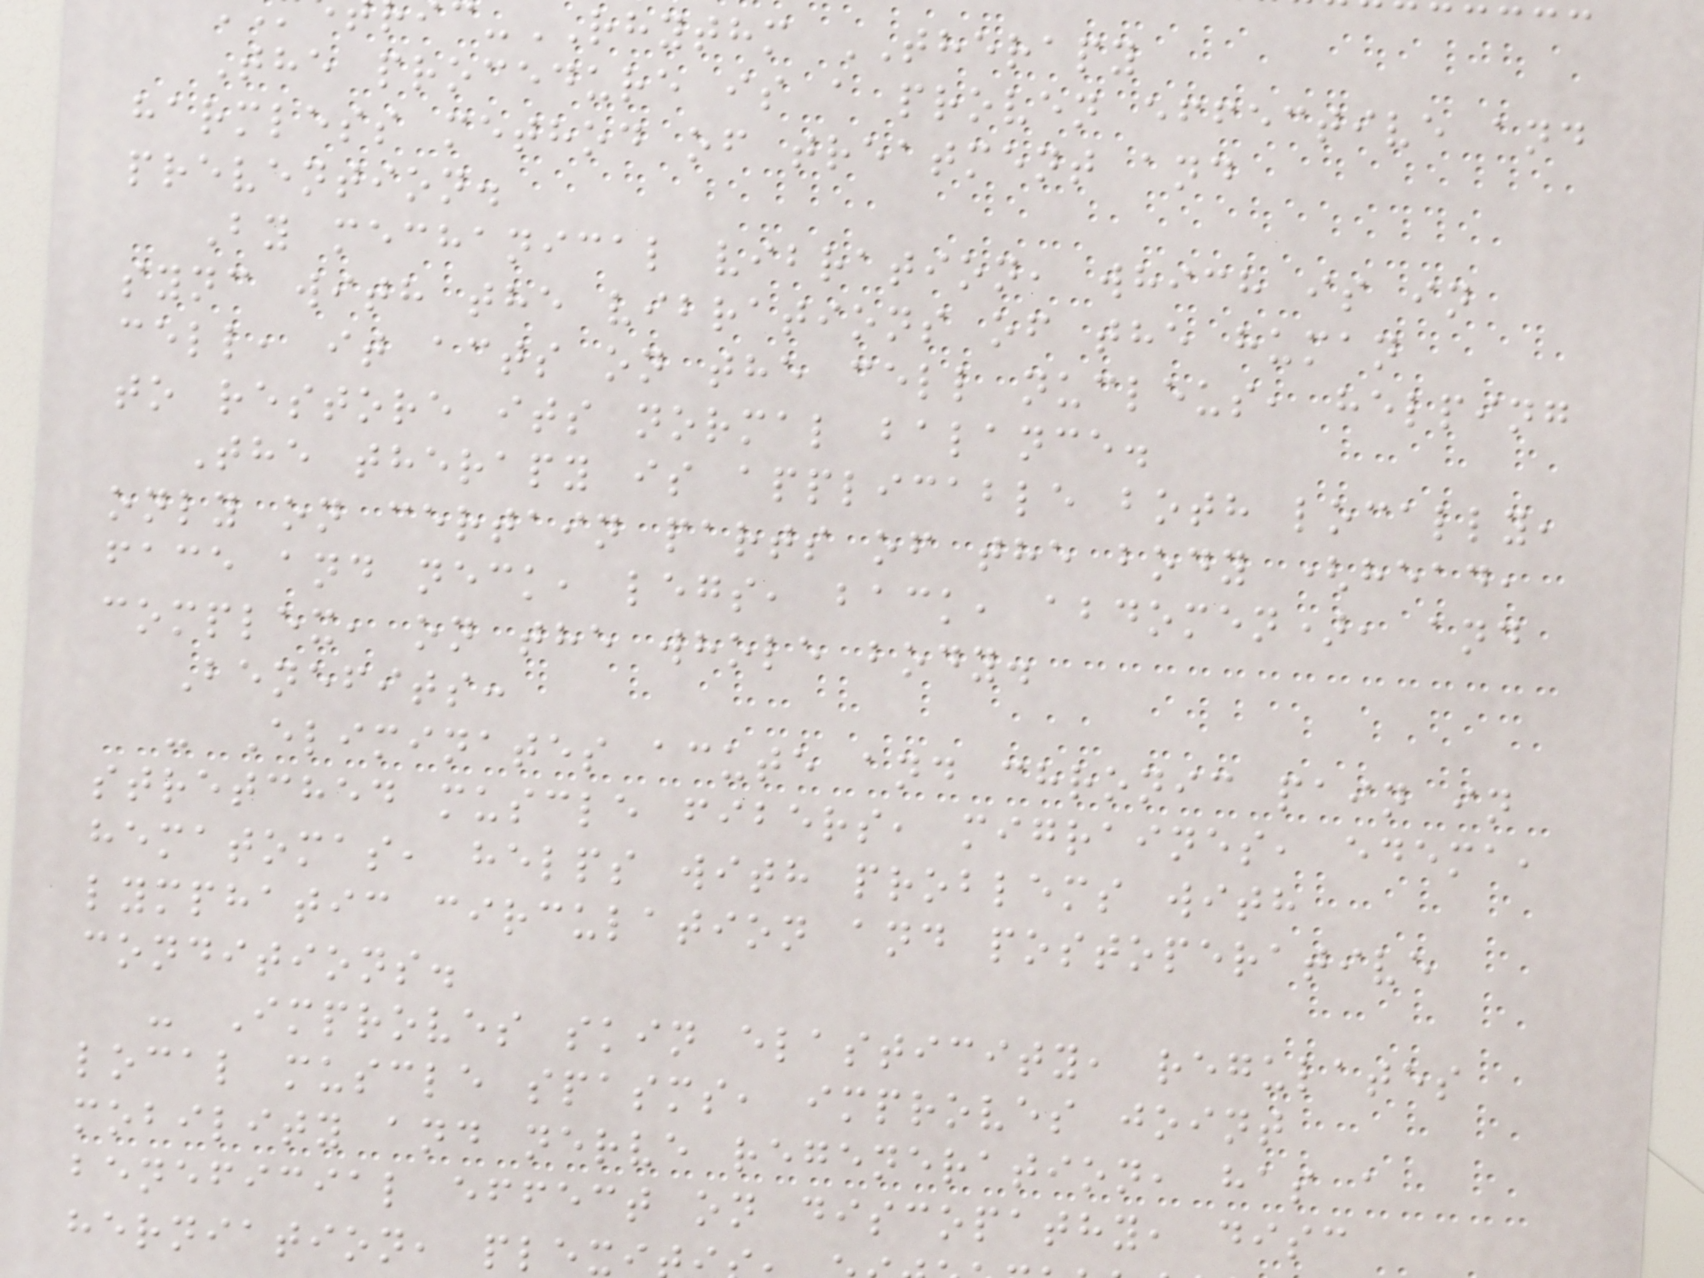-RHYTHM THERAPY
The procedure is a proven effective and
harmless method of treatment and
prevention.
By mechanical vibration, which is in
sync with the vibrations of the human
cell, it acts on the cell nucleus, helping
to restore its normal balance.
The therapy is applicable both locally,
only on certain parts of the body (head,
face and neck, legs, back, abdomen), and
complex, on the whole body.
Benefits:
- Eliminates acute and chronic pain in
stretched muscle fibers, migraines, edema,
hematomas, helps with problems with
lymphatic circulation and postoperative
conditions.
- Improves skin elasticity, regulates
local muscle spasms, improves joint
mobility and nerve regeneration, has a
beneficial effect on discopathy, disc
herniation, plex
